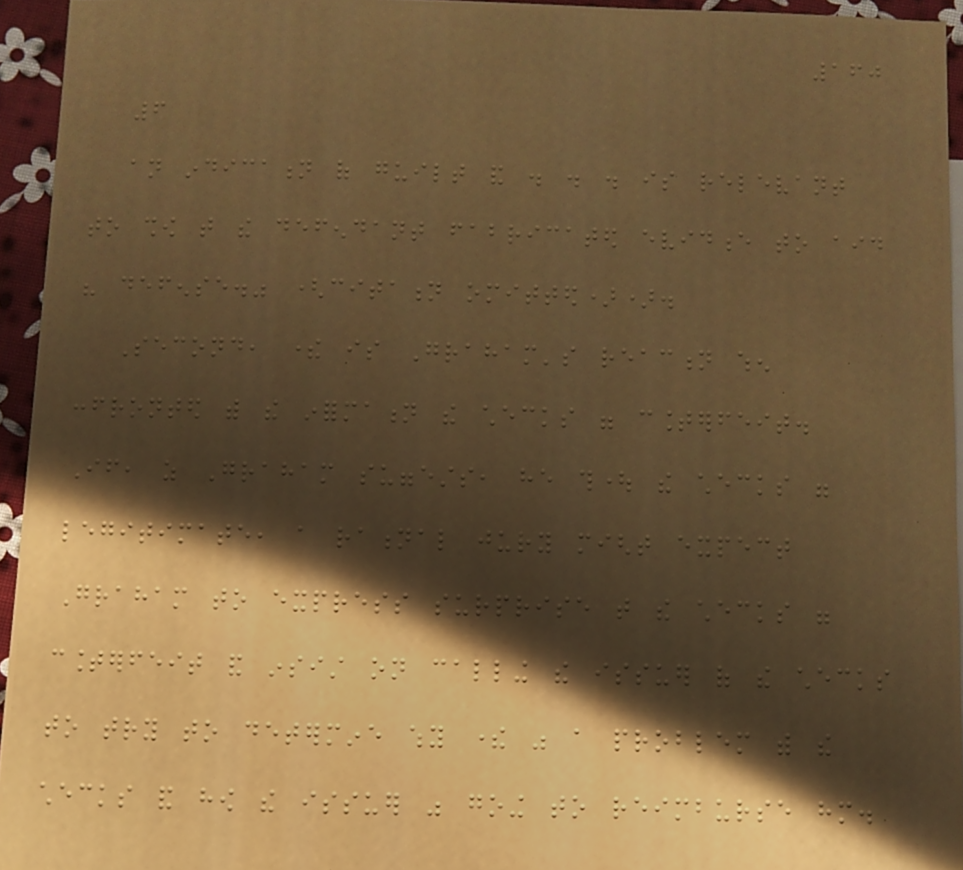160
6
an indication of guilt and . . . is relevant
to show that the defendant fabricated evidence to aid
his defense." (citation omitted)).
Second, there is Graham's reaction when
confronted with the information the checks were counterfeit.
If, as Graham suggests, he thought the checks were
legitimate, a rational jury might expect
Graham to express surprise that the checks were
counterfeit and insist on calling the issuer of the checks
to try to determine why there was a problem with the
checks and how the issuer was going to reimburse him.
